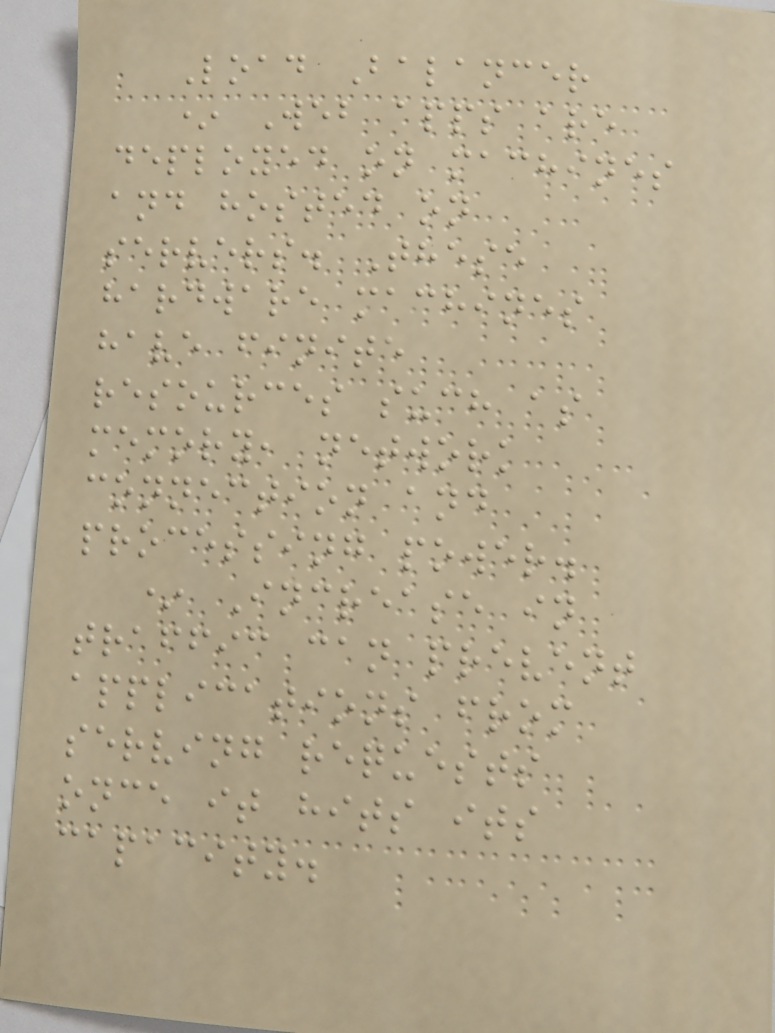Load Balancer
* Web apps are
deployed on machines
and hosted on
servers. These
hardware machines
have finite
resources such as
memory, network
connection and
processing power.
* Increase in
traffic can prevent
applications from
serving requests
once it hits its
capacity.
